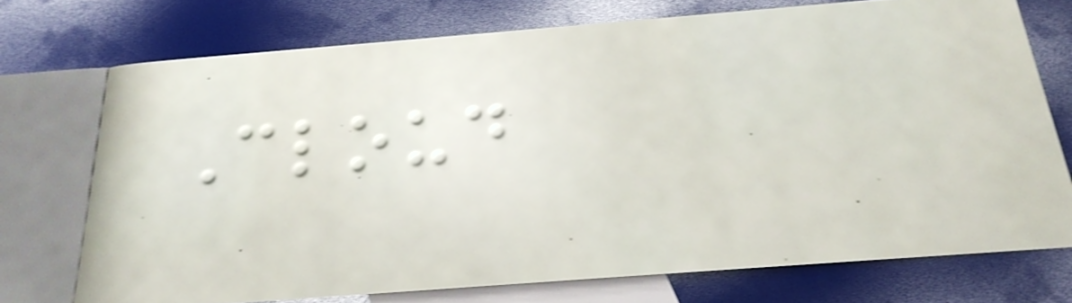Cloud
